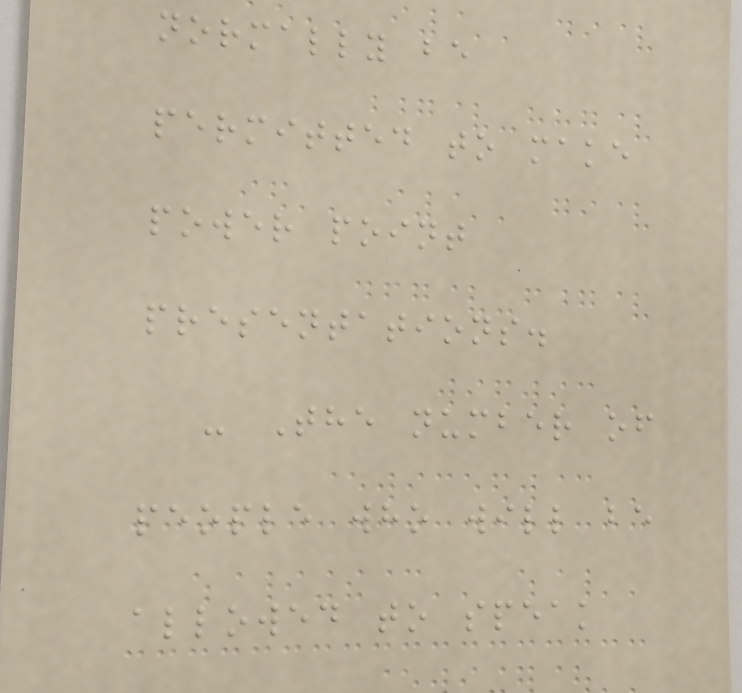normally be
permitted to make
power point
presentations.
- The number of
people who will be
allowed to speak
